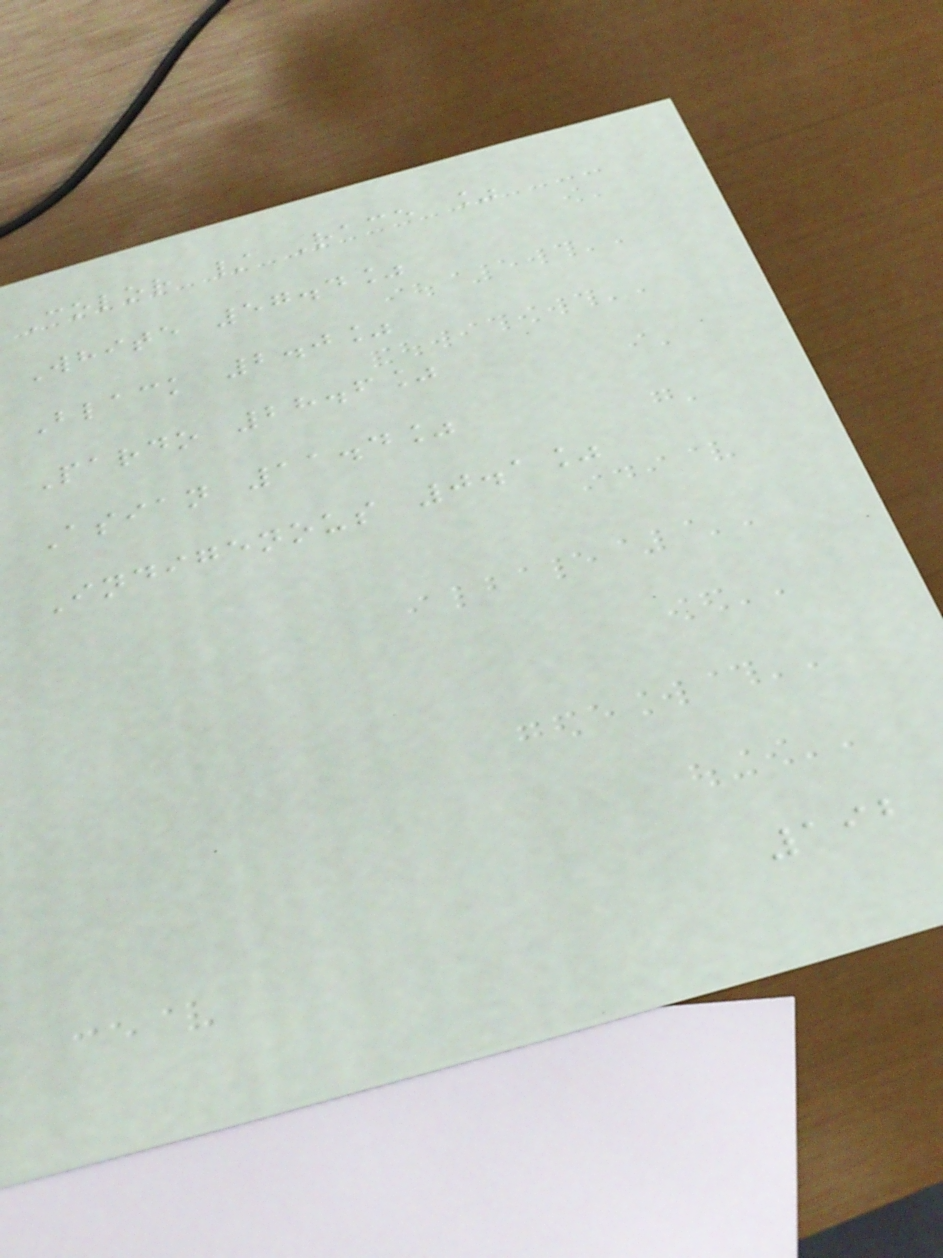Color / Race %
White 57.4%
Black 2.0%
Pardo 28.6%
Asian 11.4%
Indigenous 0.1%
192
